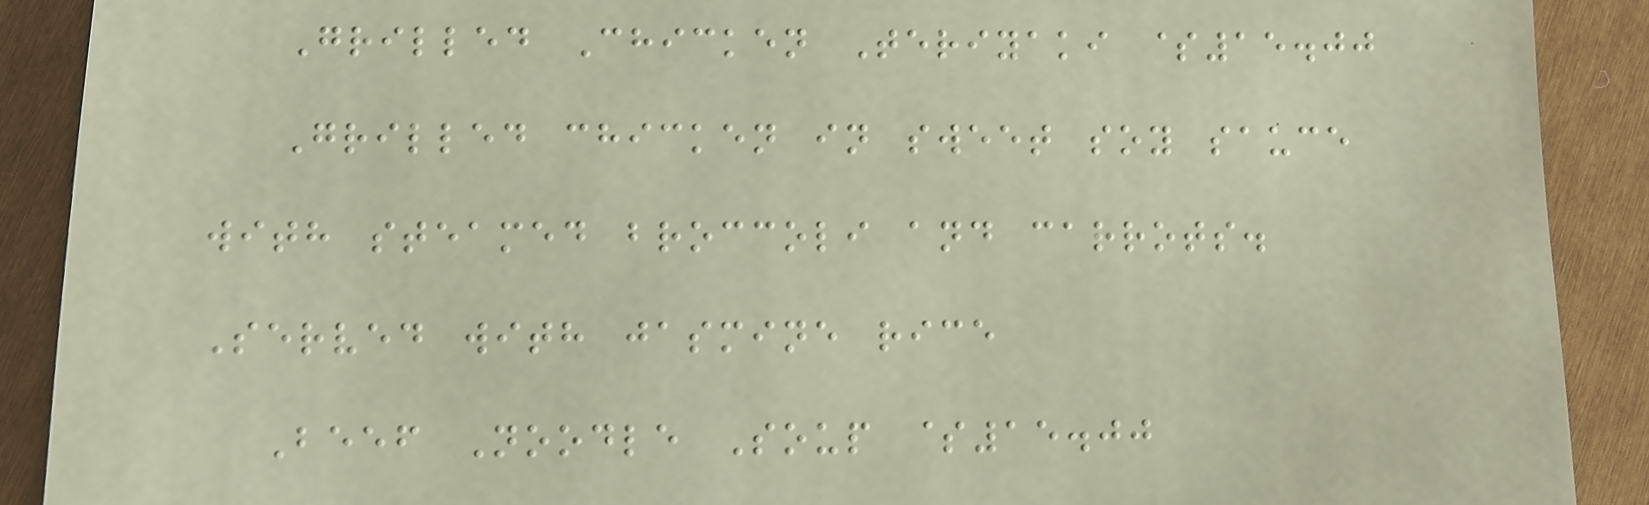Grilled Chicken Teriyaki $15.00
Grilled chicken in sweet soy sauce
with steamed broccoli and carrots.
Served with jasmine rice
Beef Noodle Soup $15.00
